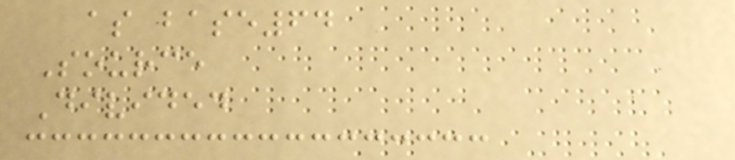as base64
Source
Divided
